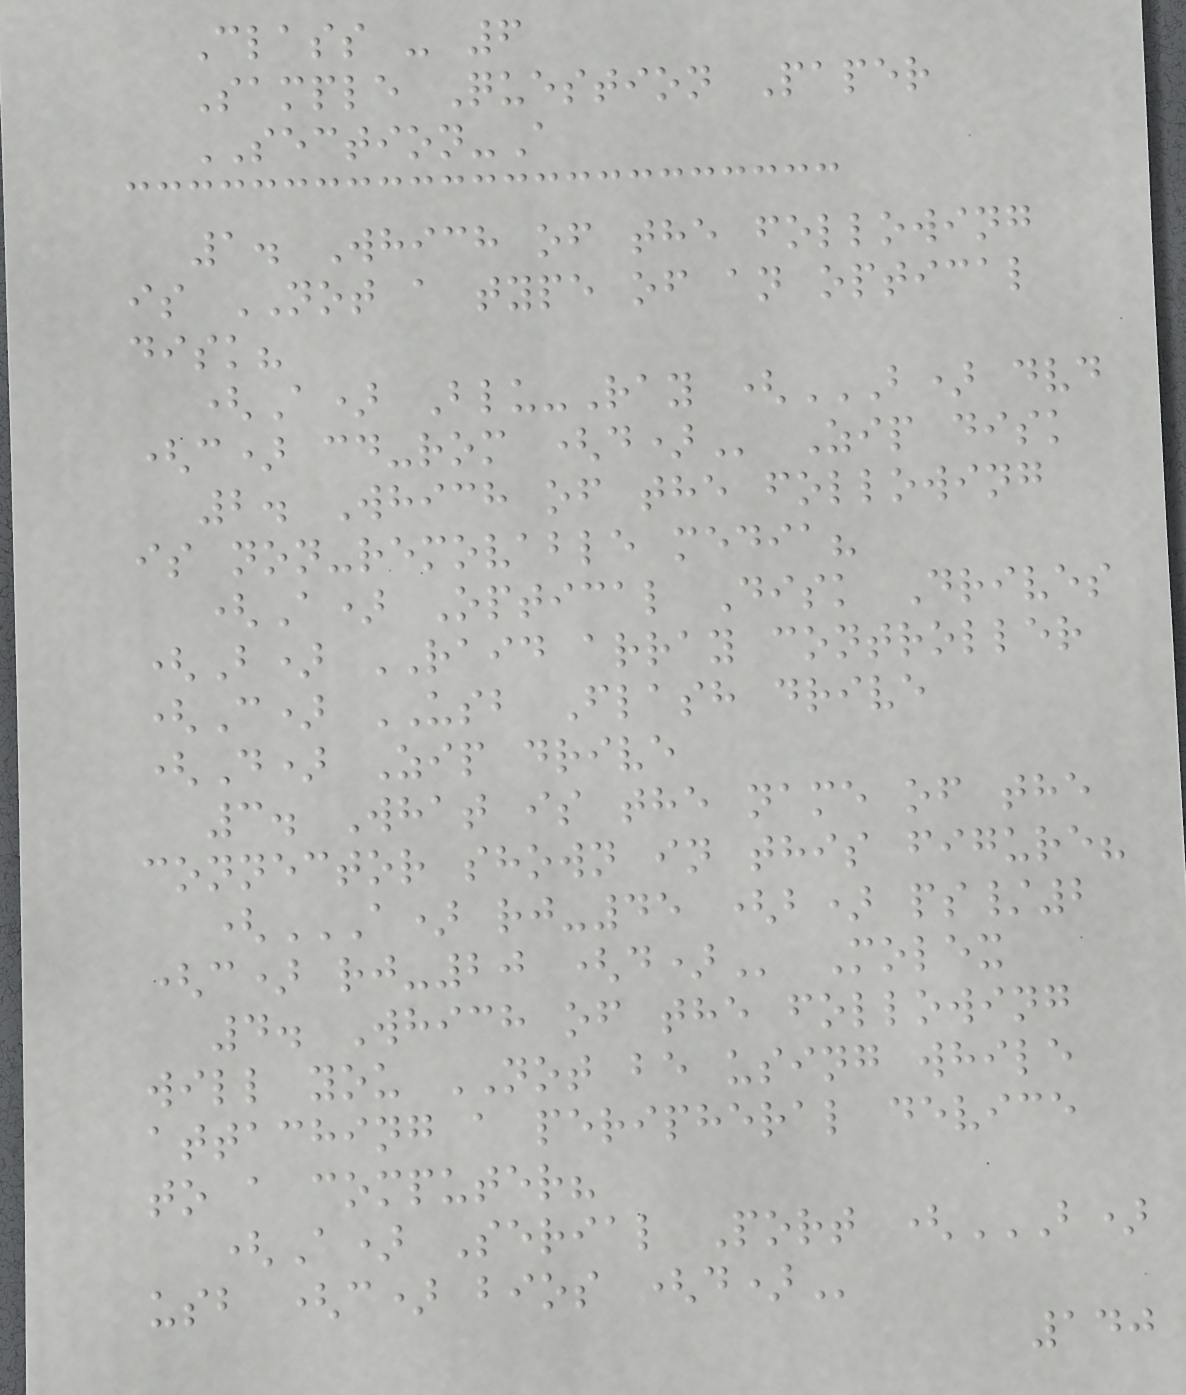Class - 6
Sample Question Paper
SECTION-A
1. Which of the following
is NOT a type of an optical
disk?
(A) Blu-Ray (B) DVD
(C) CD-ROM (D) Zip disk
2. Which of the following
is non-removable media?
(A) Optical Disk Drives
(B) RAID array controller
(C) USB Flash drive
(D) Zip drive
3. What is the name of the
connector shown in this figure?
(A) RJ-45 (B) PS/2
(C) RJ-20 (D) Molex
4. Which of the following
will you NOT be using while
attaching a peripheral device
to a computer?
(A) Serial Port (B)
USB (C) BIOS (D)
140
